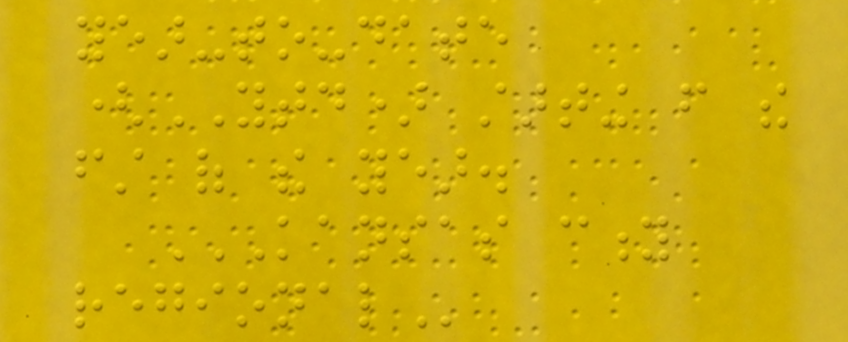year-to-date
(YTD) starting from the
first of the year.
KANSAS CITY
REGIONAL
